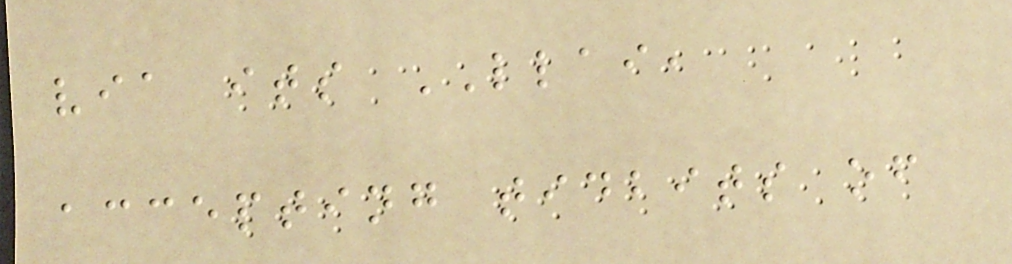via its LLAI,
accepting tidbits of
